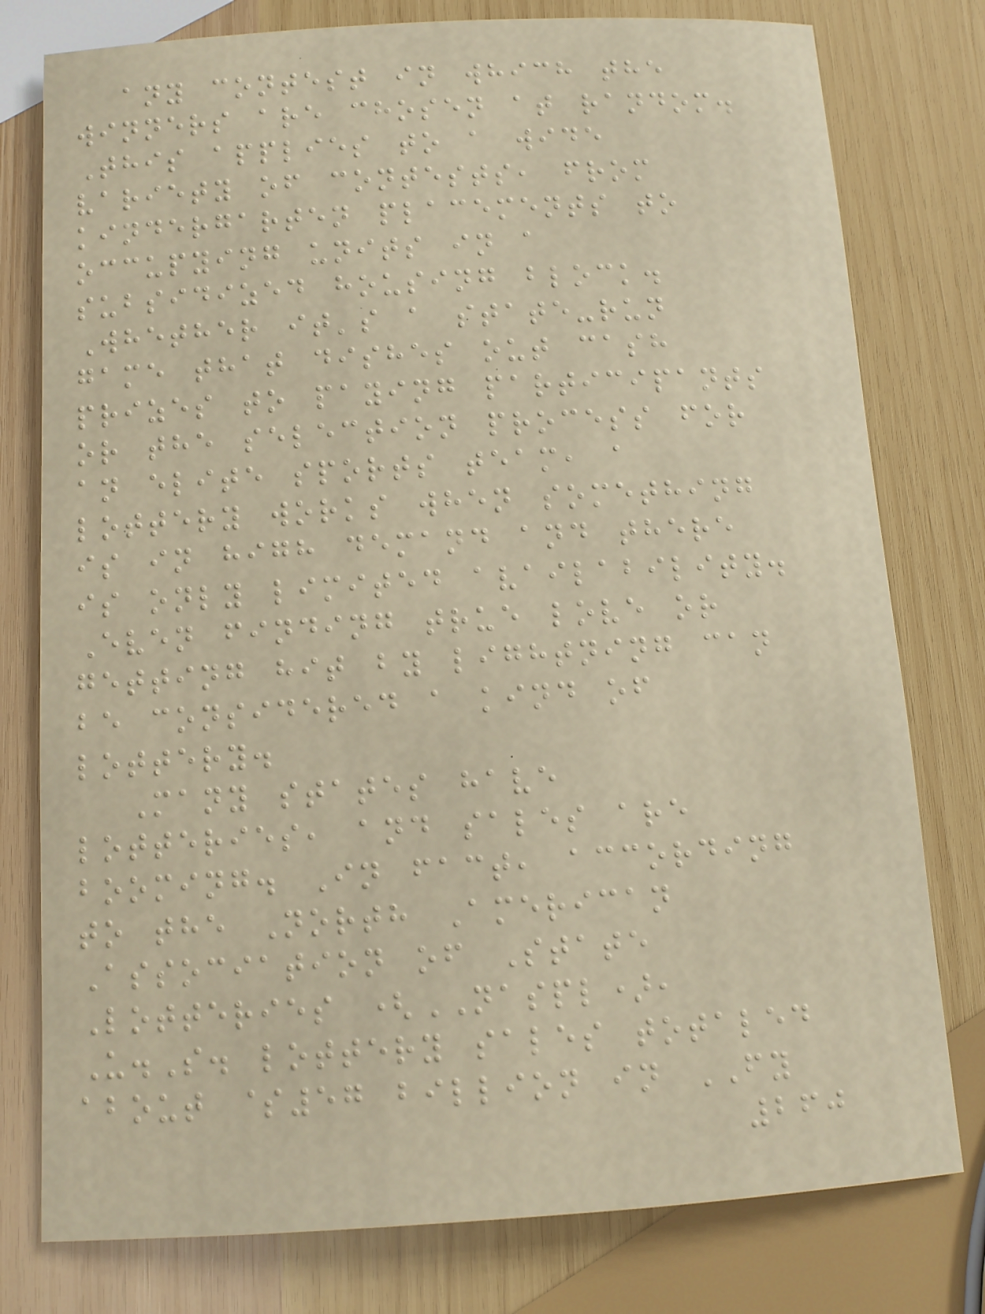any contest in which the
winners are chosen at random.
This applies to a wide
variety of contests, from
kindergarten placements to
occupying units in a
subsidized housing block.
Whether it's a state-run
game that dishes out cash
prizes to paying participants
or the selection process for
an elite sports team, a
lottery works when something
is in high demand and there
is only limited availability.
Even finding true love or
getting hit by lightning can
be considered a kind of
lottery.
Many states have
lotteries, and sales are
booming. In fact, according
to the North American
Association of State
Lotteries (NASPL),
U.S. lottery sales totaled
about $57 billion in FY
260
